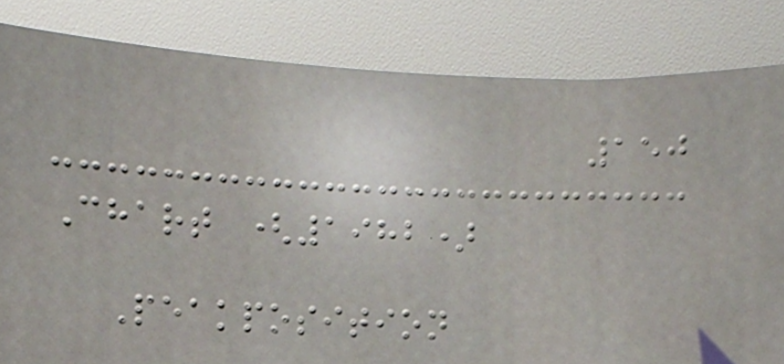150
Chart (1982)
Peakposition
